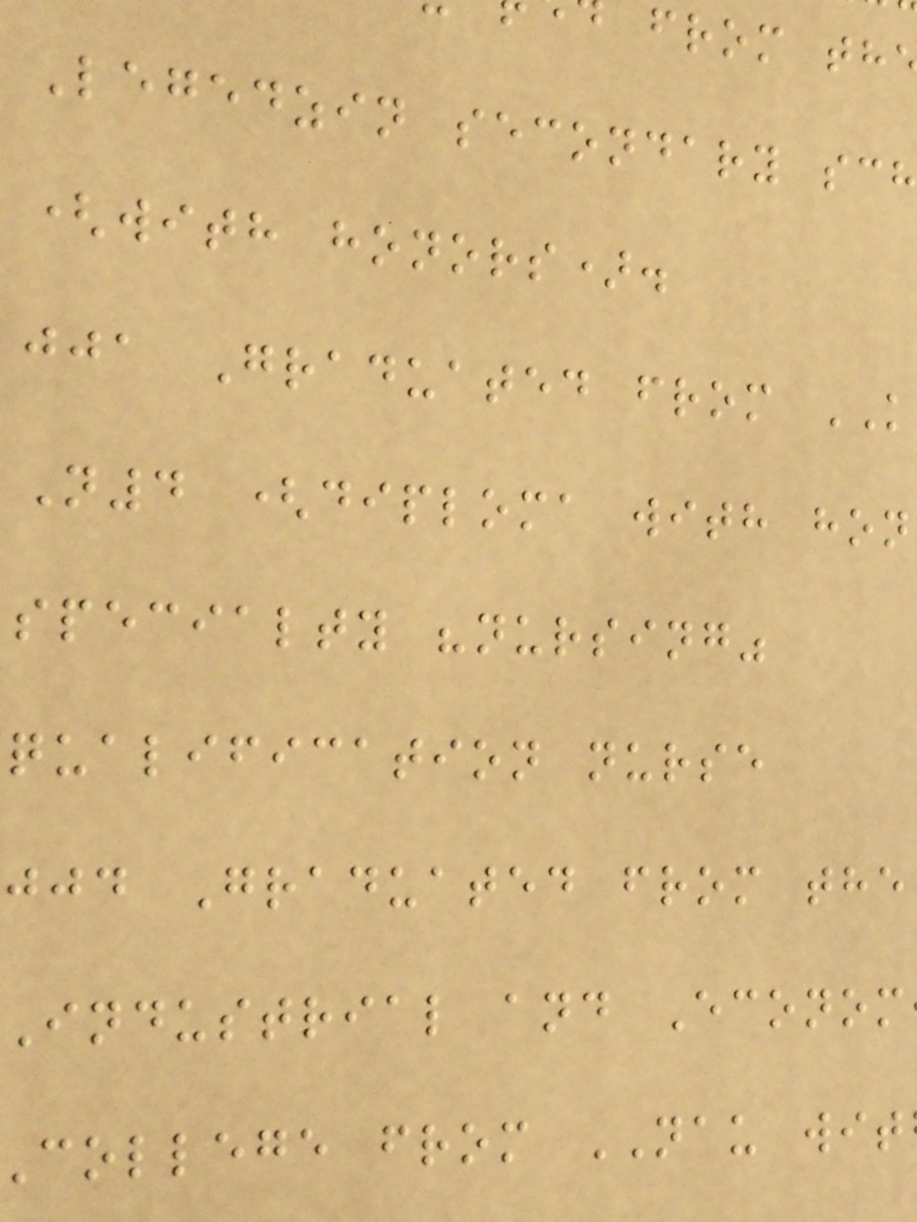from th
Legedzin secondary sch
(with honors).
jja Graduated from
N4 (diploma with hon
specialty "nursing"
qualification nurse
jjd Graduated from the
industrial and Econom
college from NAU wit
